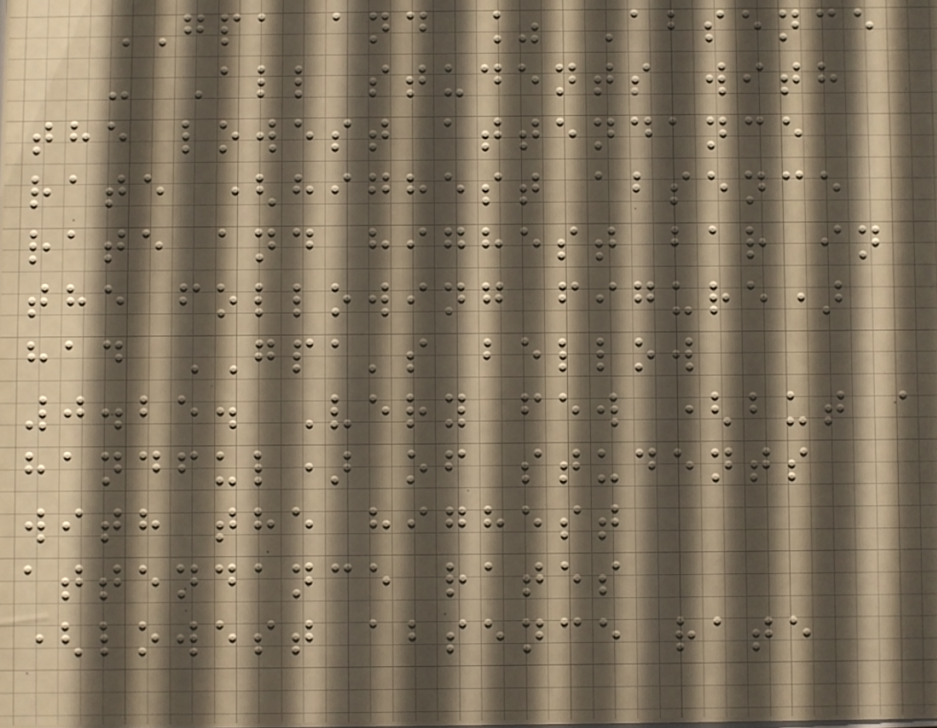GPA and % Absence
- All students with
the lowest attendance
rate (highest absence
rate and highest bar in
the following figure)
had GPA's bellow
0.25. Very few (but a
handful) of students
with the highest
attendance rates
(lowest absence rate
